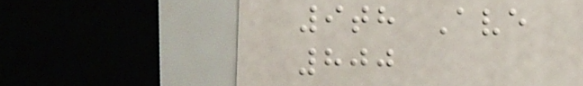9th Ave
800
